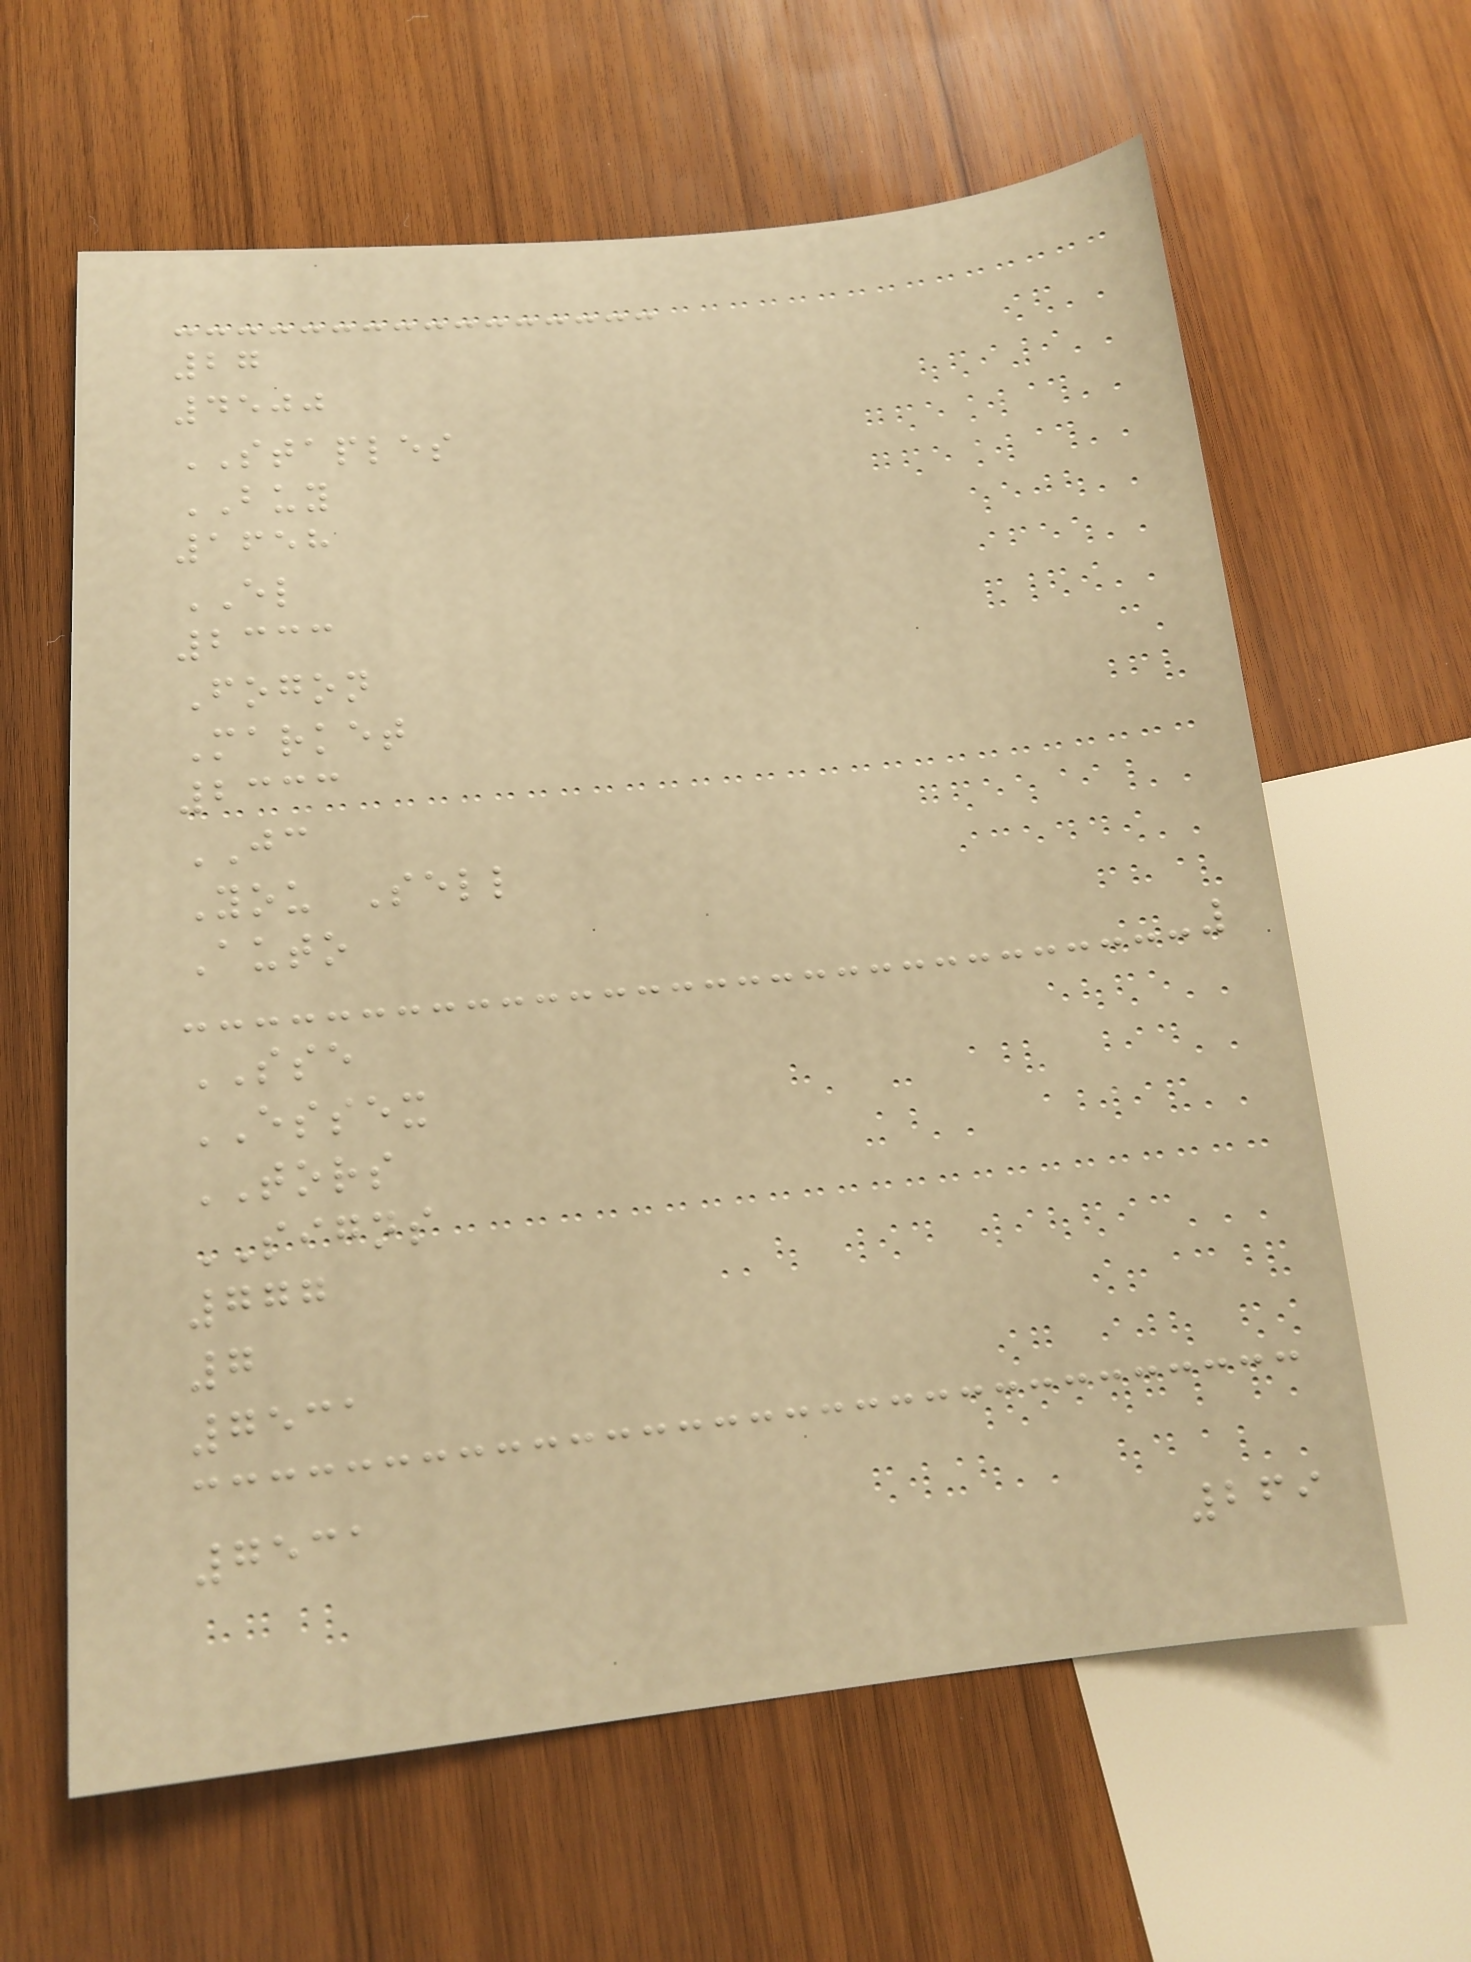27
4500
STAPLES
BUY
1658
EL
2333
Fogon
Market
2333
JC
You Sell
Auto
SSE
ESSEX
TORS
SIGNS
777
7
7531
7531
269
